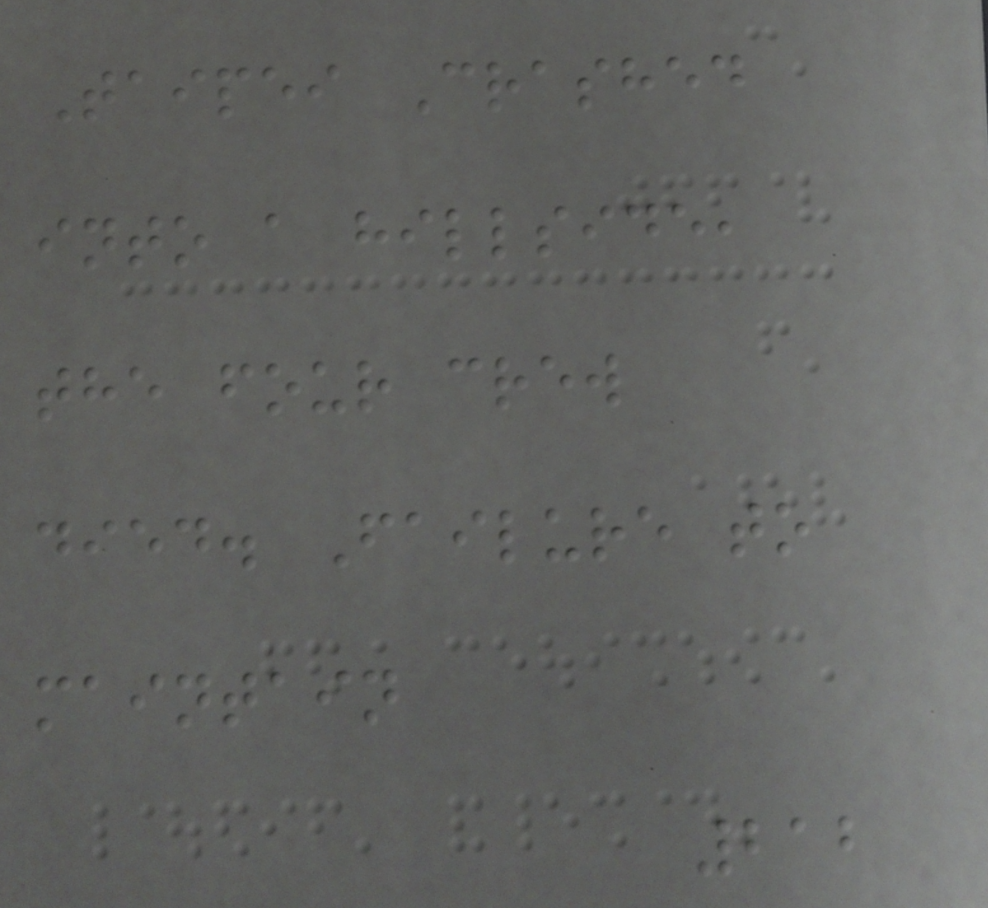Taipei Crashed
into a hillside,
the four crew
died. Failure to
maintain
212
